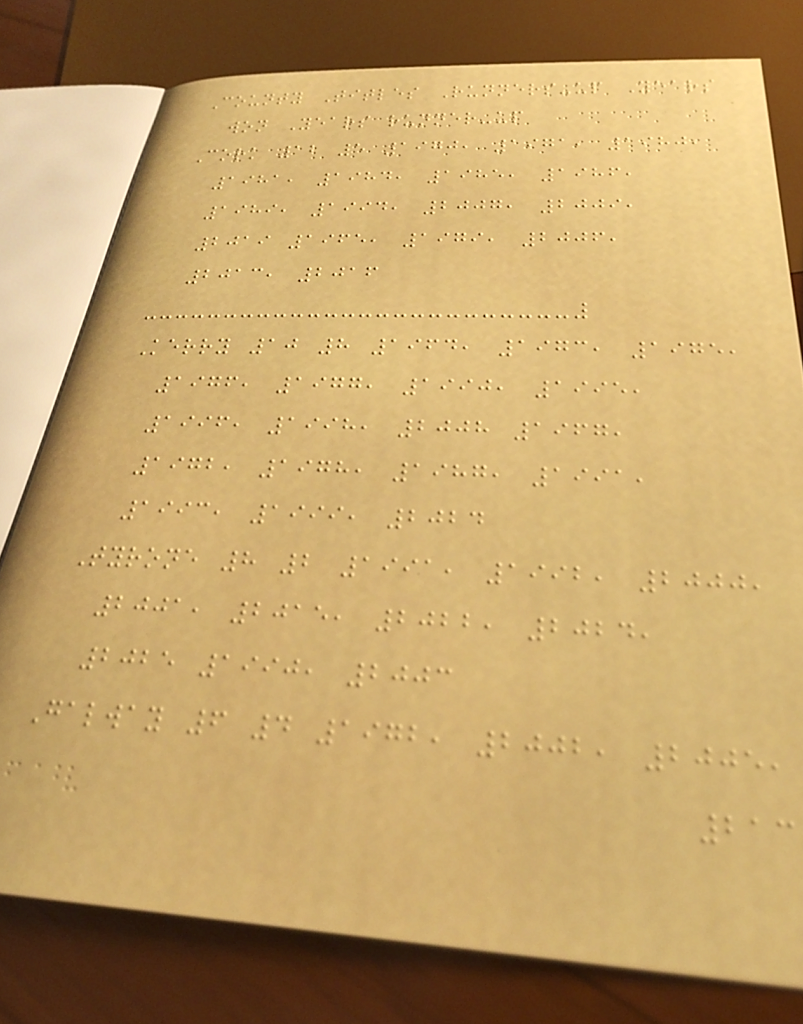County Titles Runners-up Years
won Years runner-up
Cork 12 5 1970, 1971, 1980,
1981, 1984, 1985, 1986,
1989, 1994, 2007, 2009,
2019 1965, 1979, 2006,
2013, 2016
Kerry 10 8 1964, 1973, 1975,
1976, 1977, 1990, 1995,
1996, 1998, 2008 1967,
1972, 1978, 1987, 1991,
1993, 1999, 2024
Tyrone 8 2 1991, 1992, 2000,
2001, 2015, 2022, 2024,
2025 1990, 2003
Galway 6 4 1972, 2002, 2005,
213
